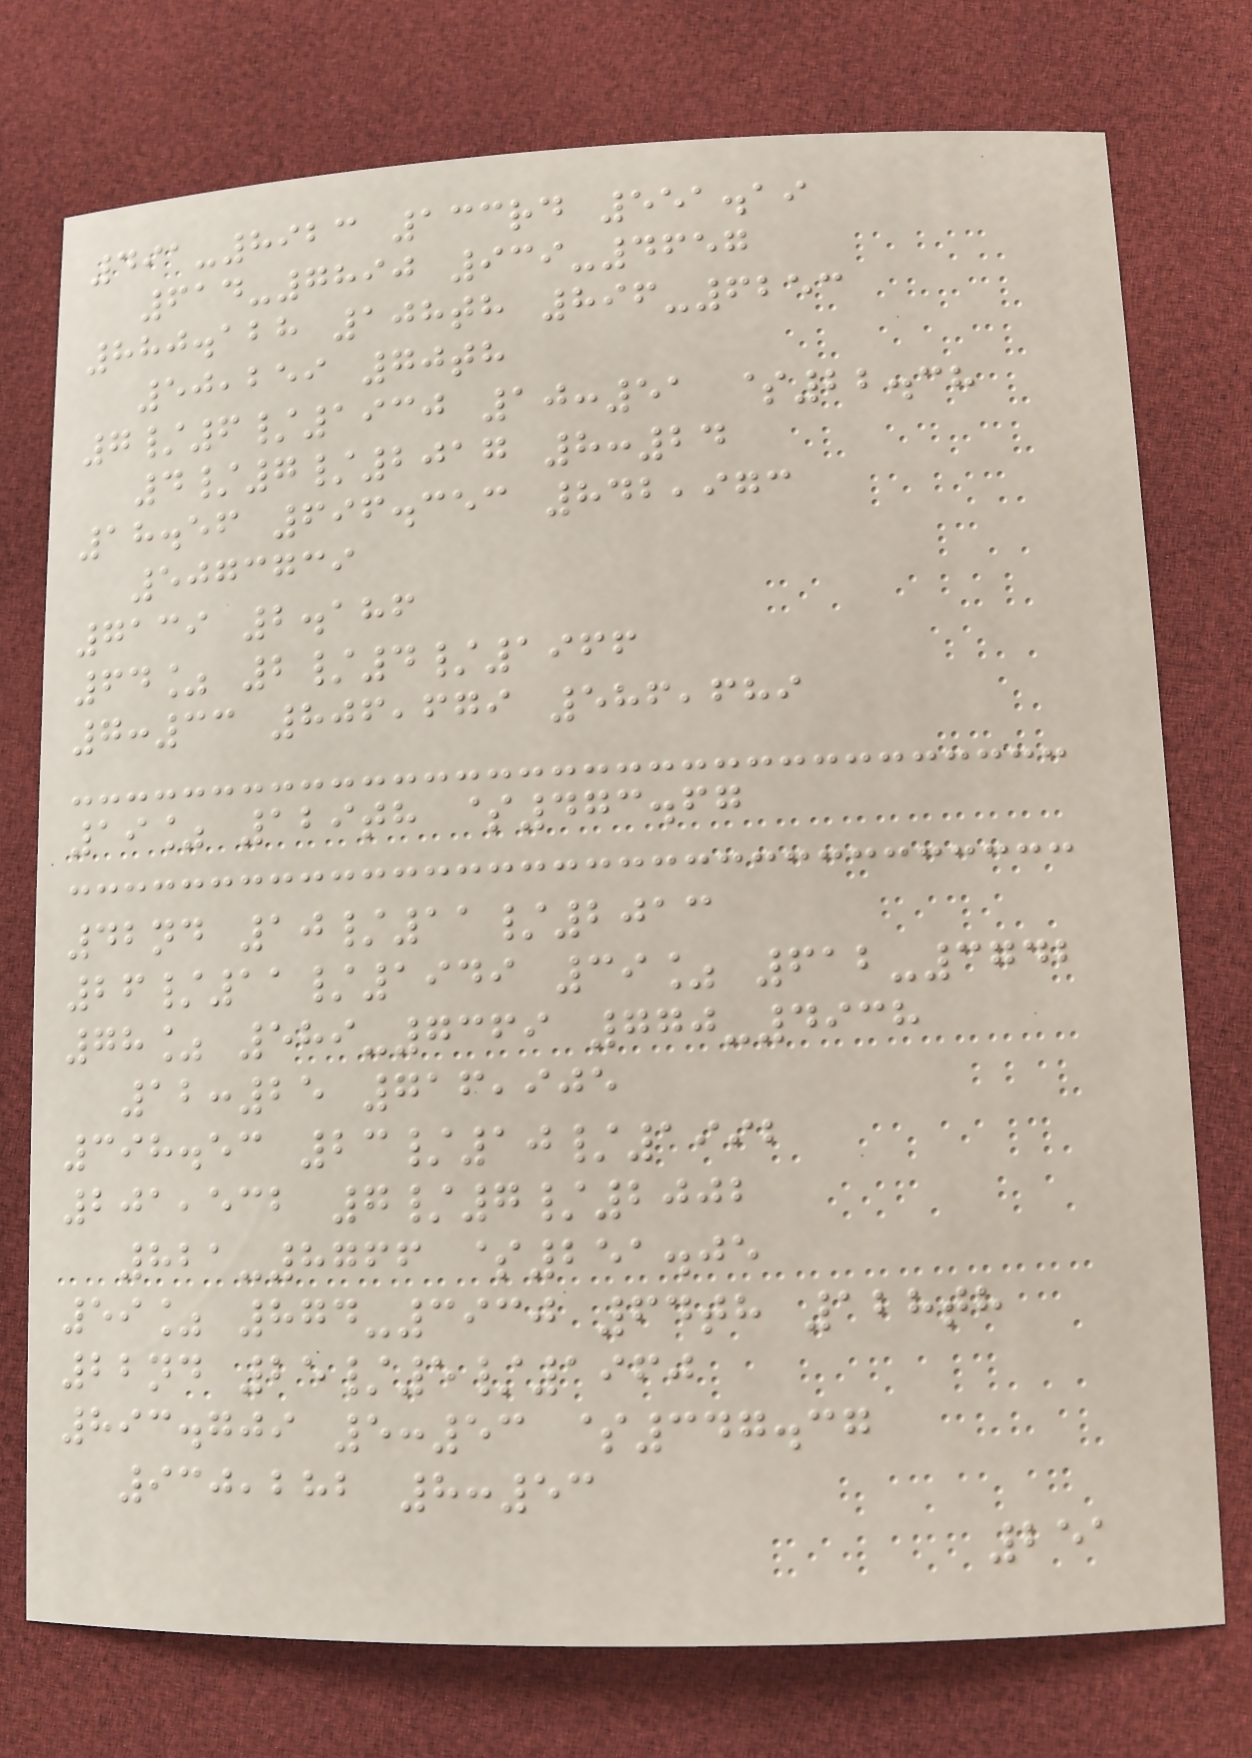491-8923 133rd 551.19
614-7890 939-4657
880.128 108th 896-6253
50,259 70th
7/6/1930 10:51 $22.38
4/7/2017 8:24
18.56 696.353 842,973
5073739
7139 2.186
64% 2/4/1966
7:33 806,679 586,689
19% 129th $473.67
42nd 10/11/2013
26/11/1949 39% 612-3742
78% 589-7369 770-4938
12:25 716,905
398.53 23/10/1992
201,532 7/7/2002
821-8766 $251.05
59% 874-3930 64th 128th
22nd 25/5/1960
893.709 5:53 $347.37
930,282 8:53
251
